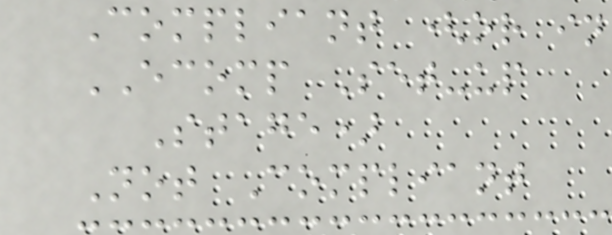Compliant (or in
ECOMP Set-up
Stage)
Not Compliant
